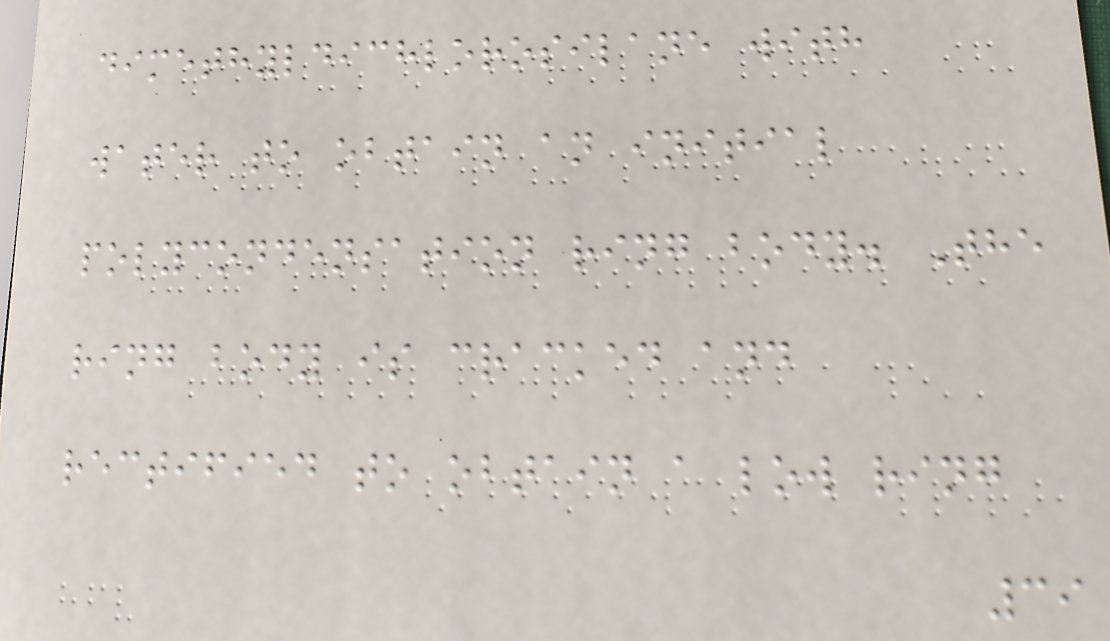dimethyldichlorosilane with
water to obtain an initial
polycondensation ring body. The
ring body is cracked and
rectified to obtain a low ring
39
